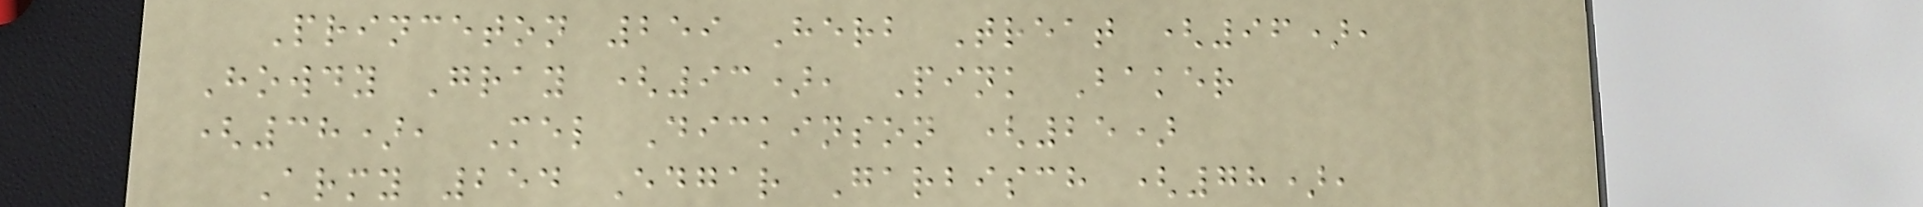Princeton 259 Herb Treat (96),
Howdy Gray (93), Pink Baker
(38), Mel Dickinson (25)
Army 254 Edgar Garbisch (78),
